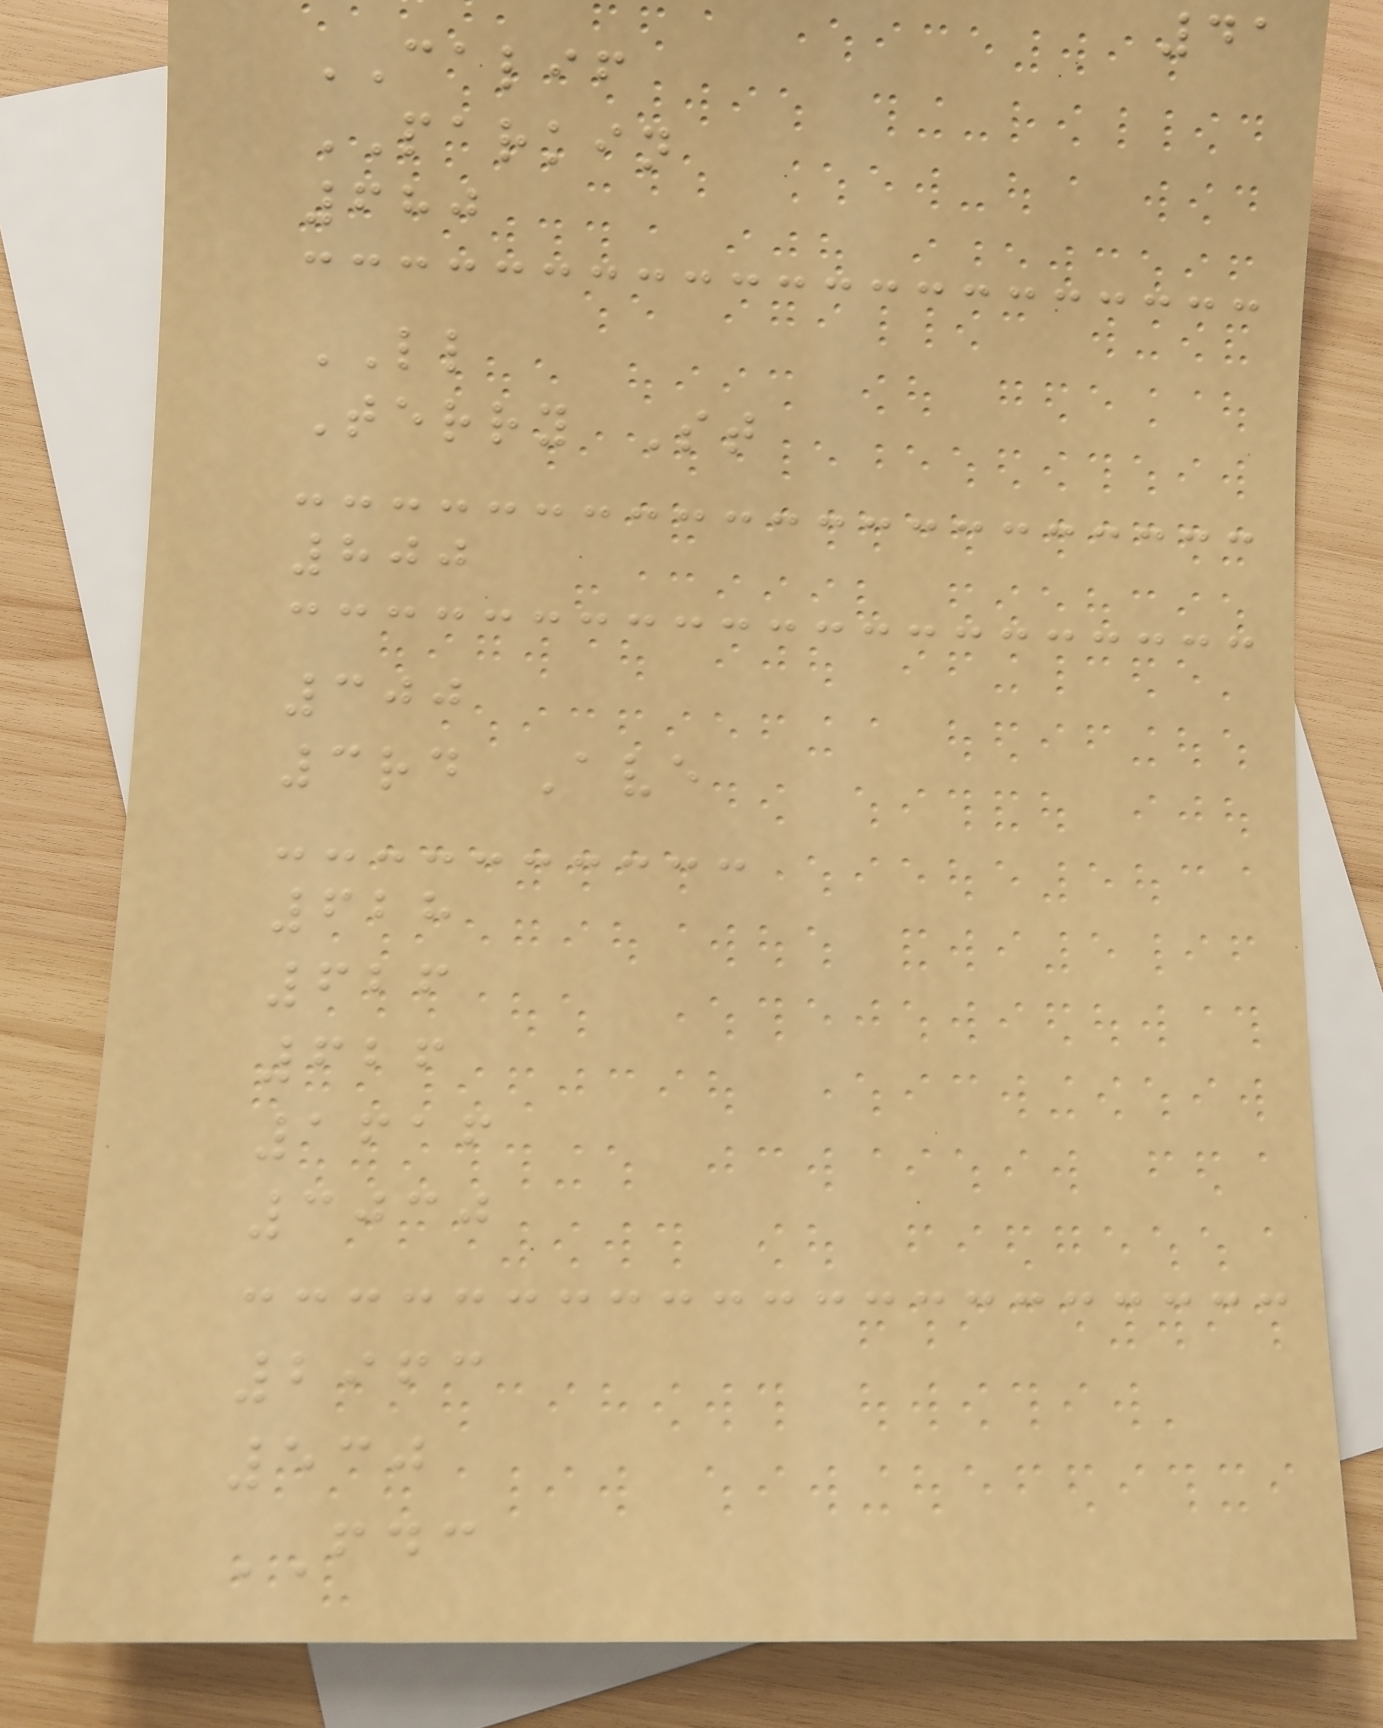41
CALIF
PARKIN
680
LL
Terry St
800
300
3rd Ave
628
626
626
1616
3030
2963
530
FDC
